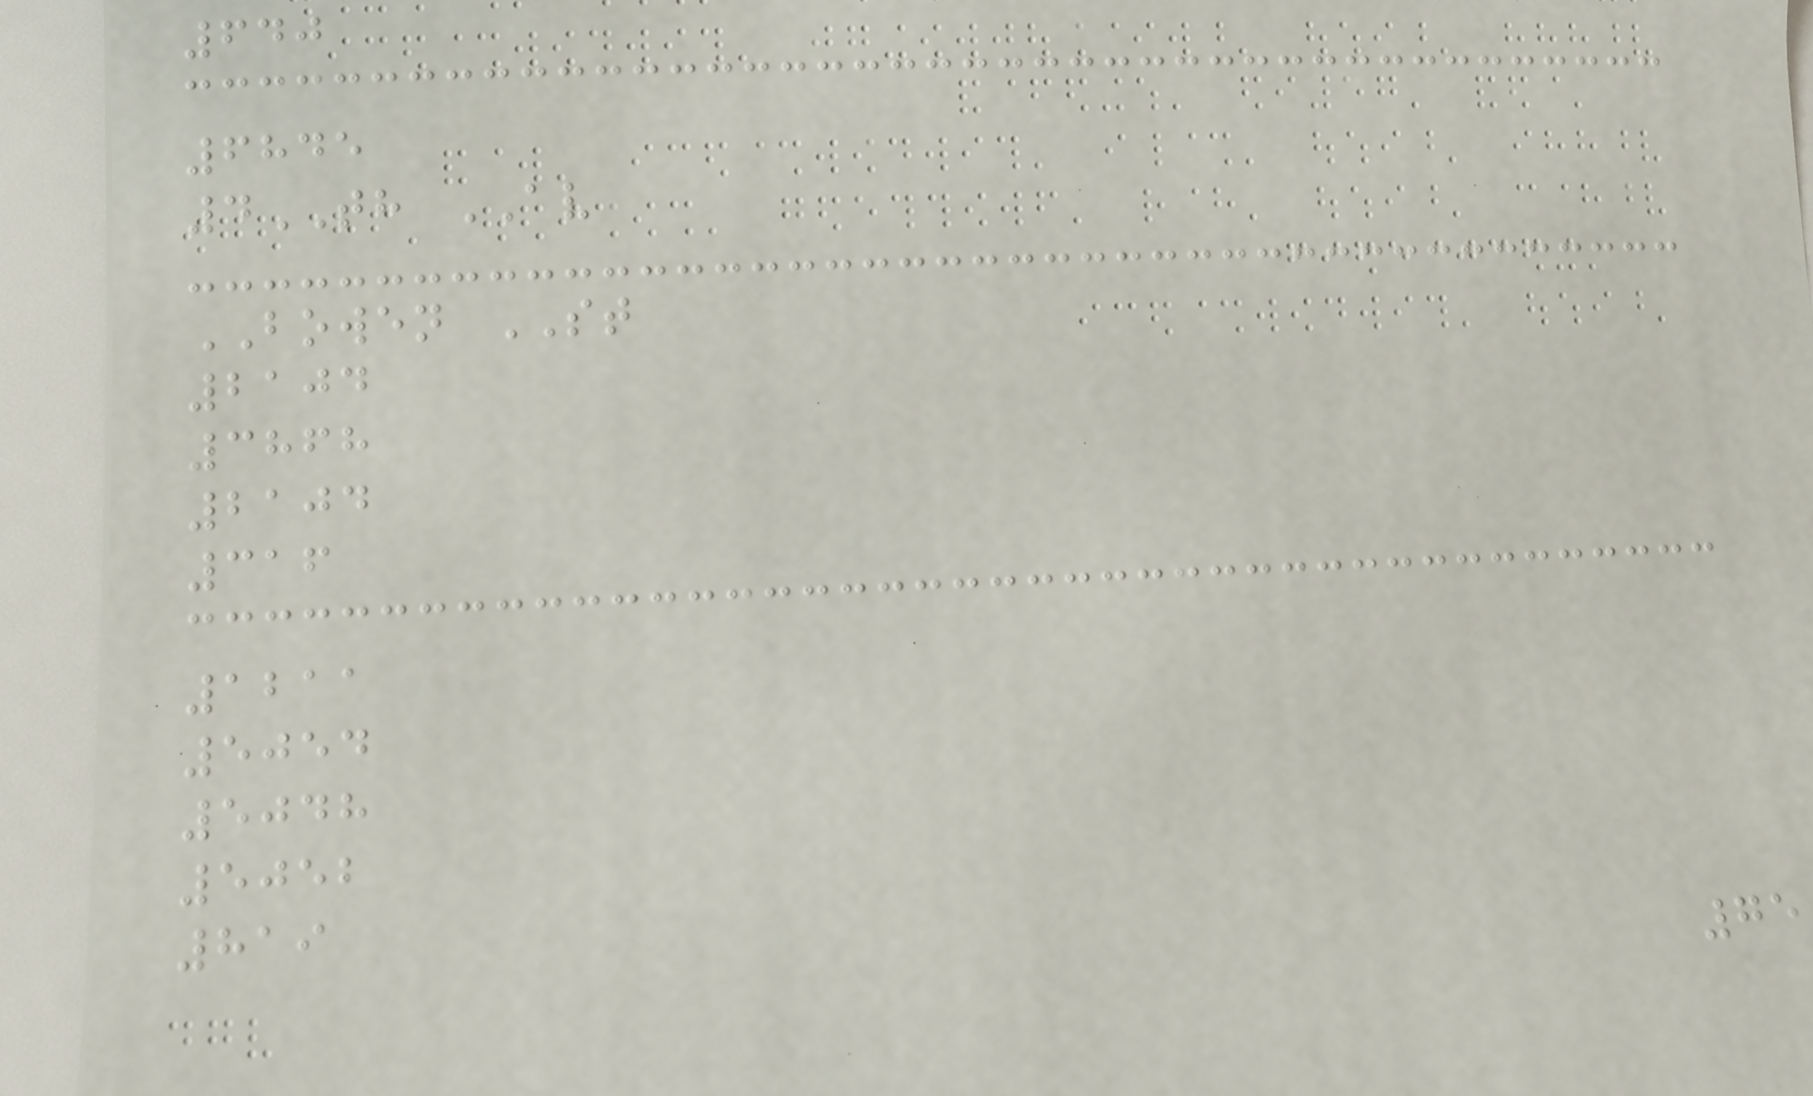640
6845
4TH AV
BOWEN ST
2104
3868
2104
316
1211
5054
5048
5052
819
75
